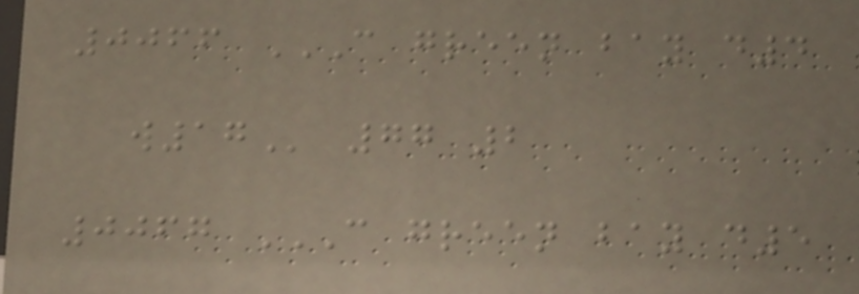0066 C GREEN BAY D4
W17 77 2
0067 C GREEN BAY D5
